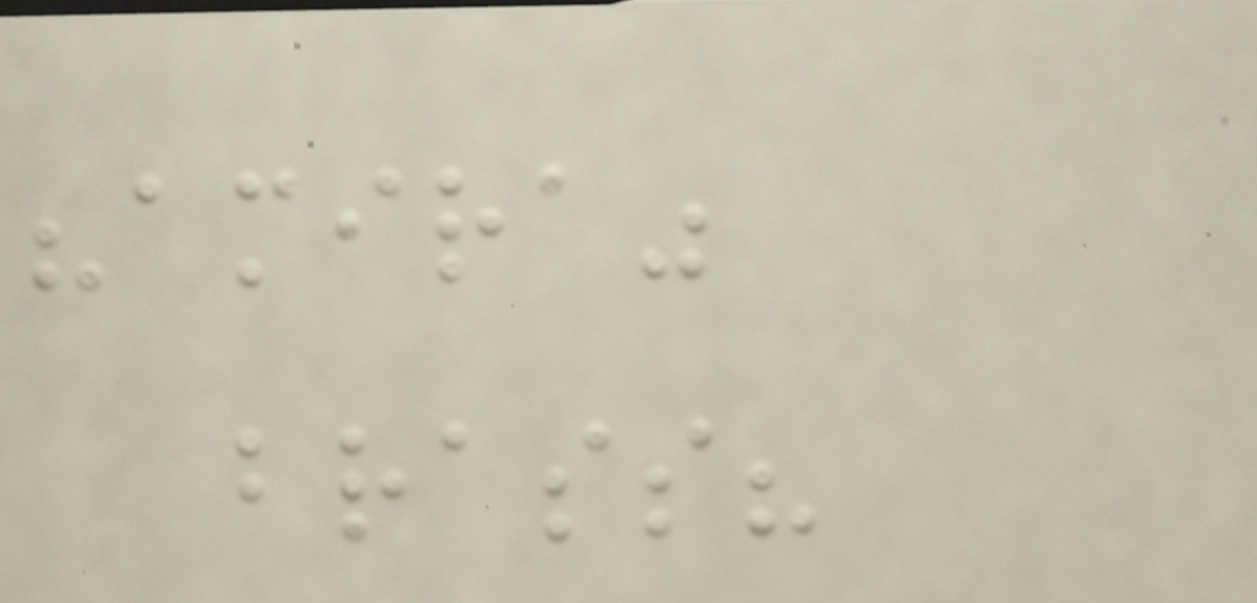"amira"
brass?
